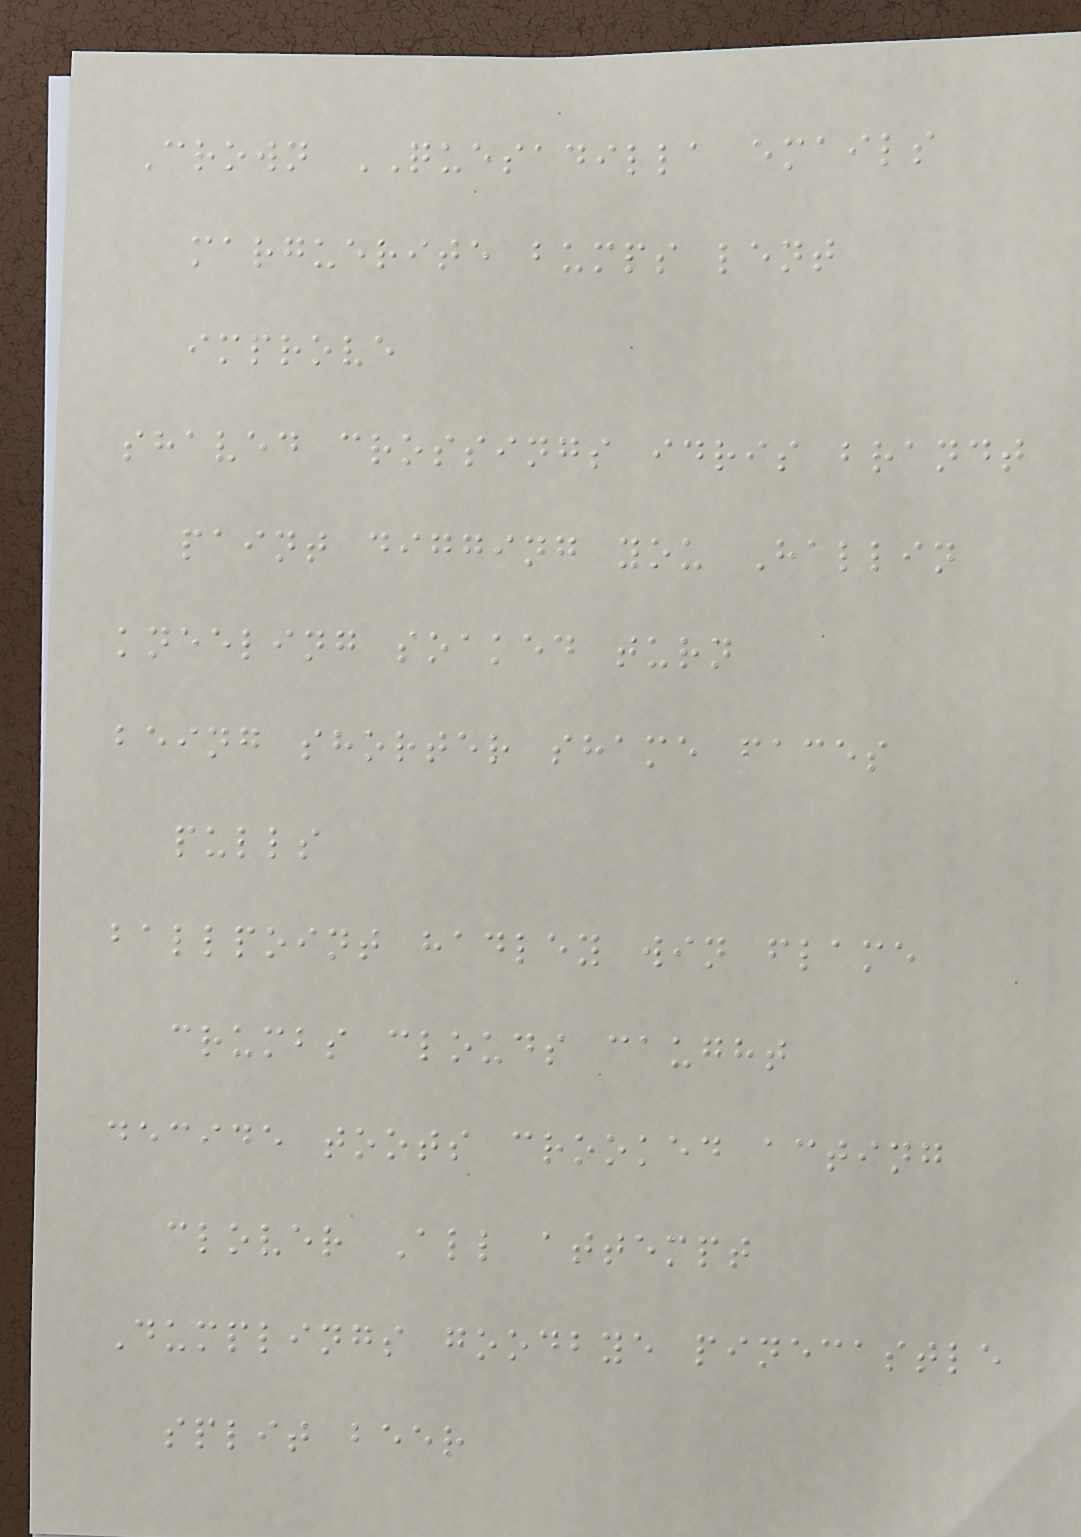Crown QUESADILLA emails
marguerite bumps lent
improve
shaved crossings idris brandt
paint digging you Hallin
kneeling soaked turn
being shorter shame faces
pulls
ballpoint hadley win flame
crumbs clouds caught
decide toots crooked acting
clover All attempt
Dumplings goodbye pinecastle
split beer
